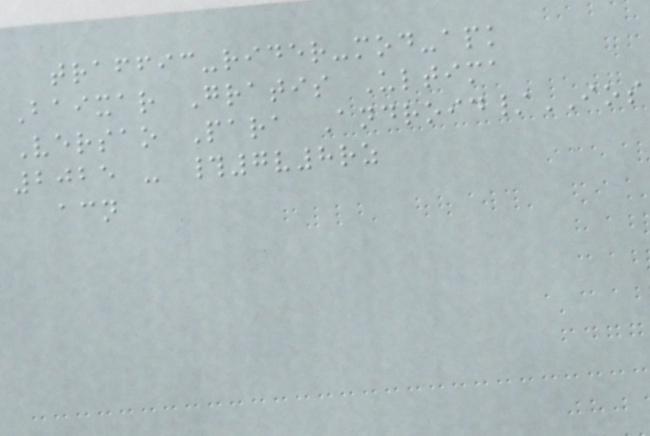traffic-rider-mod-apk
Baixar Gratis Ultima
Versao Para Android/IOS
2025 - #7v8rz
acn
